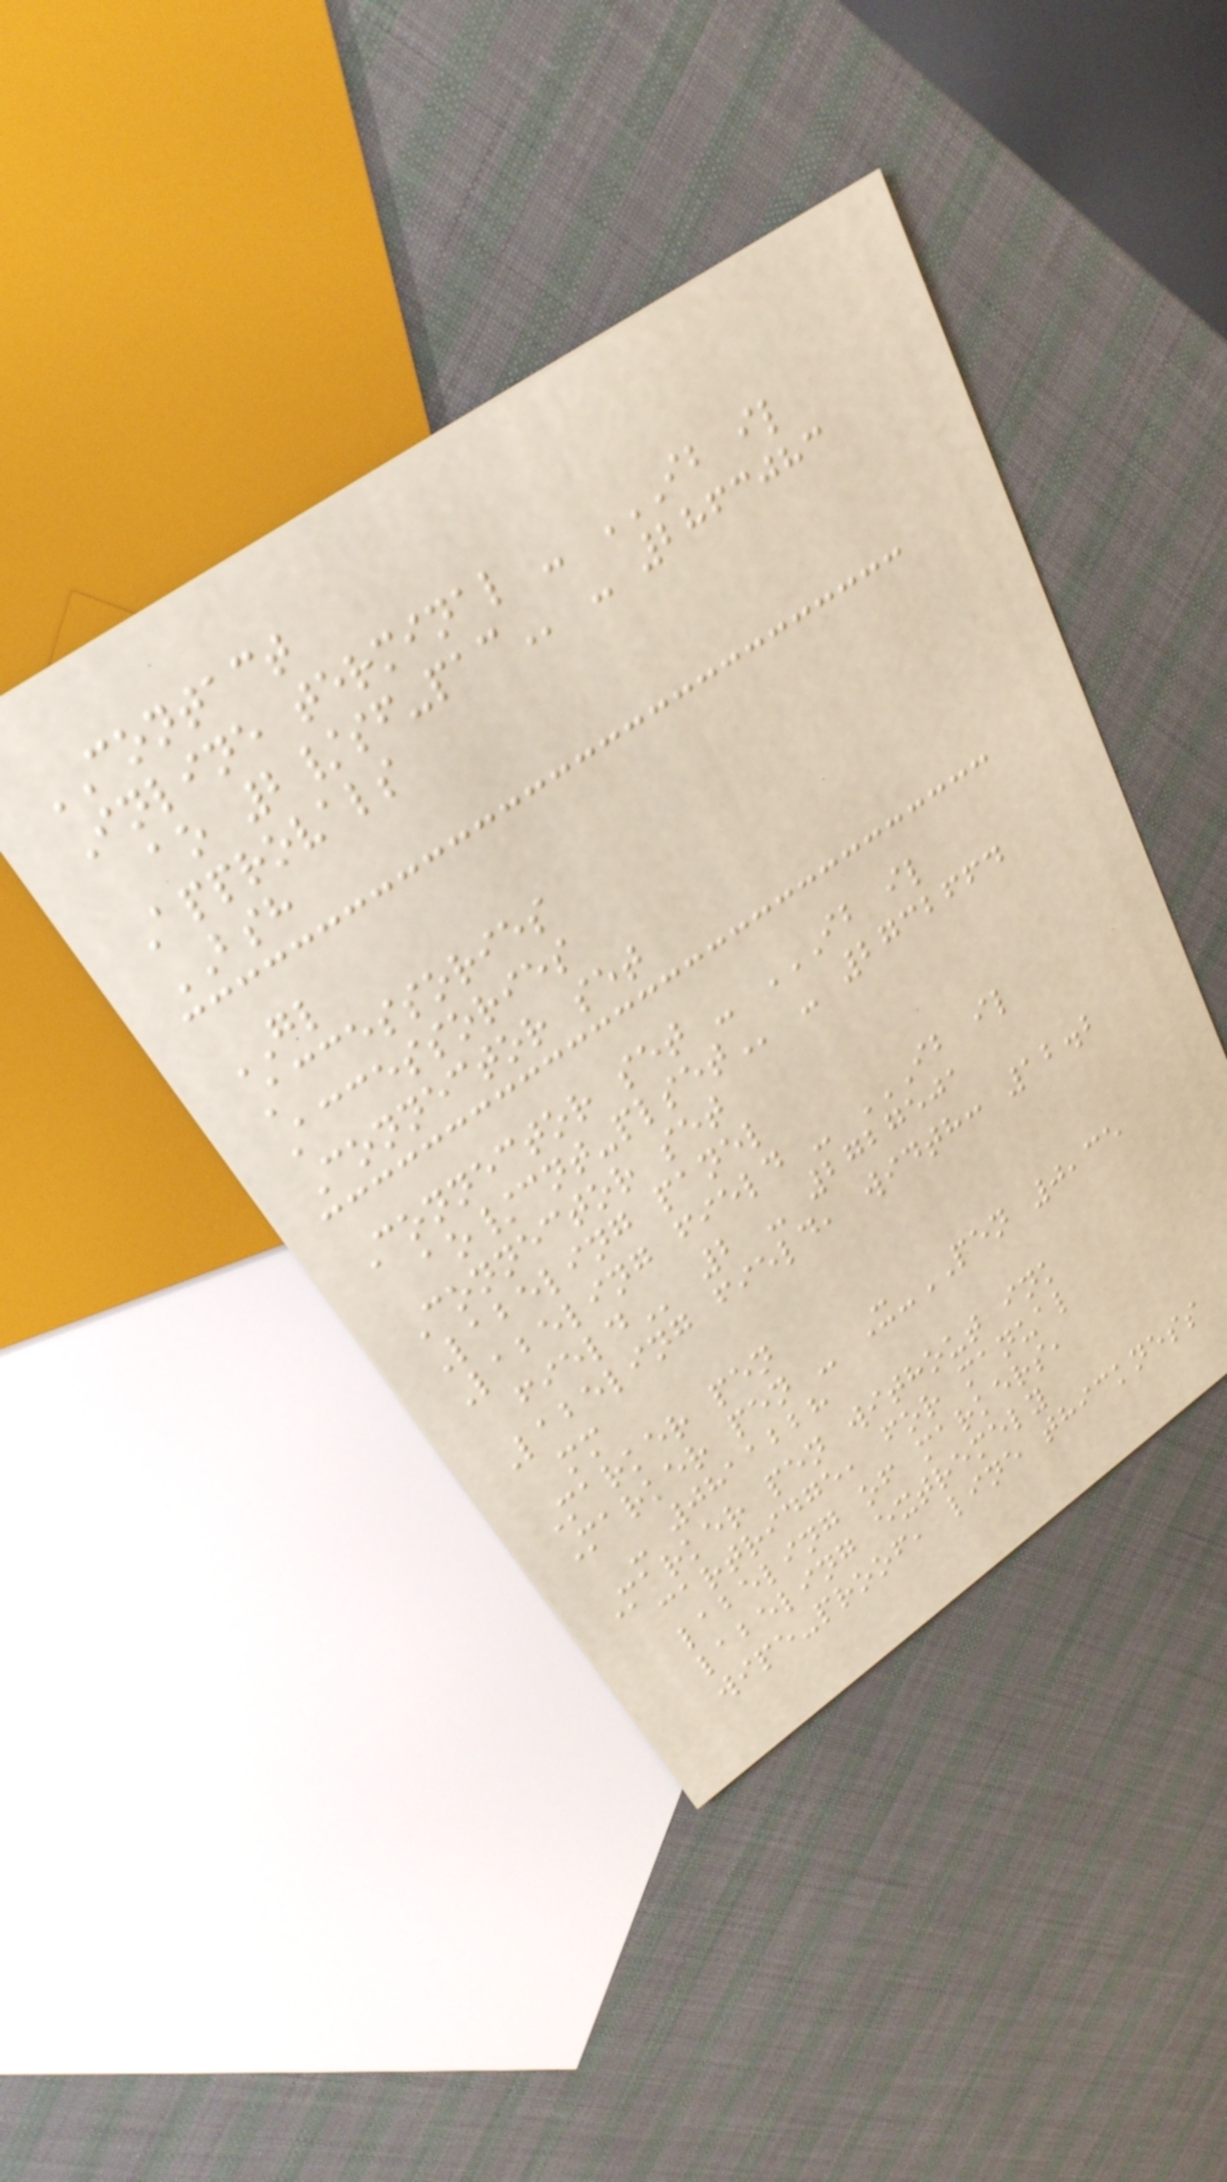CONTACT
Inline terminal - IB IL
AO 2/SF-PAC - 2863083
Approvals
BSH
GL
Accessories
Accessories
Connector set
Connector set - IB IL
AO/CNT-PLSET - 2732664
Connector set
Labeling panel
Labeling field - IB IL
FIELD 2 - 2727501
Labeling field, width: 12.2
mm
Marker pen
Marker pen - X-PEN 0,35
- 0811228
Marker pen without ink
cartridge, for manual
labeling of markers,
labeling extremely
wipe-proof, line thickness
